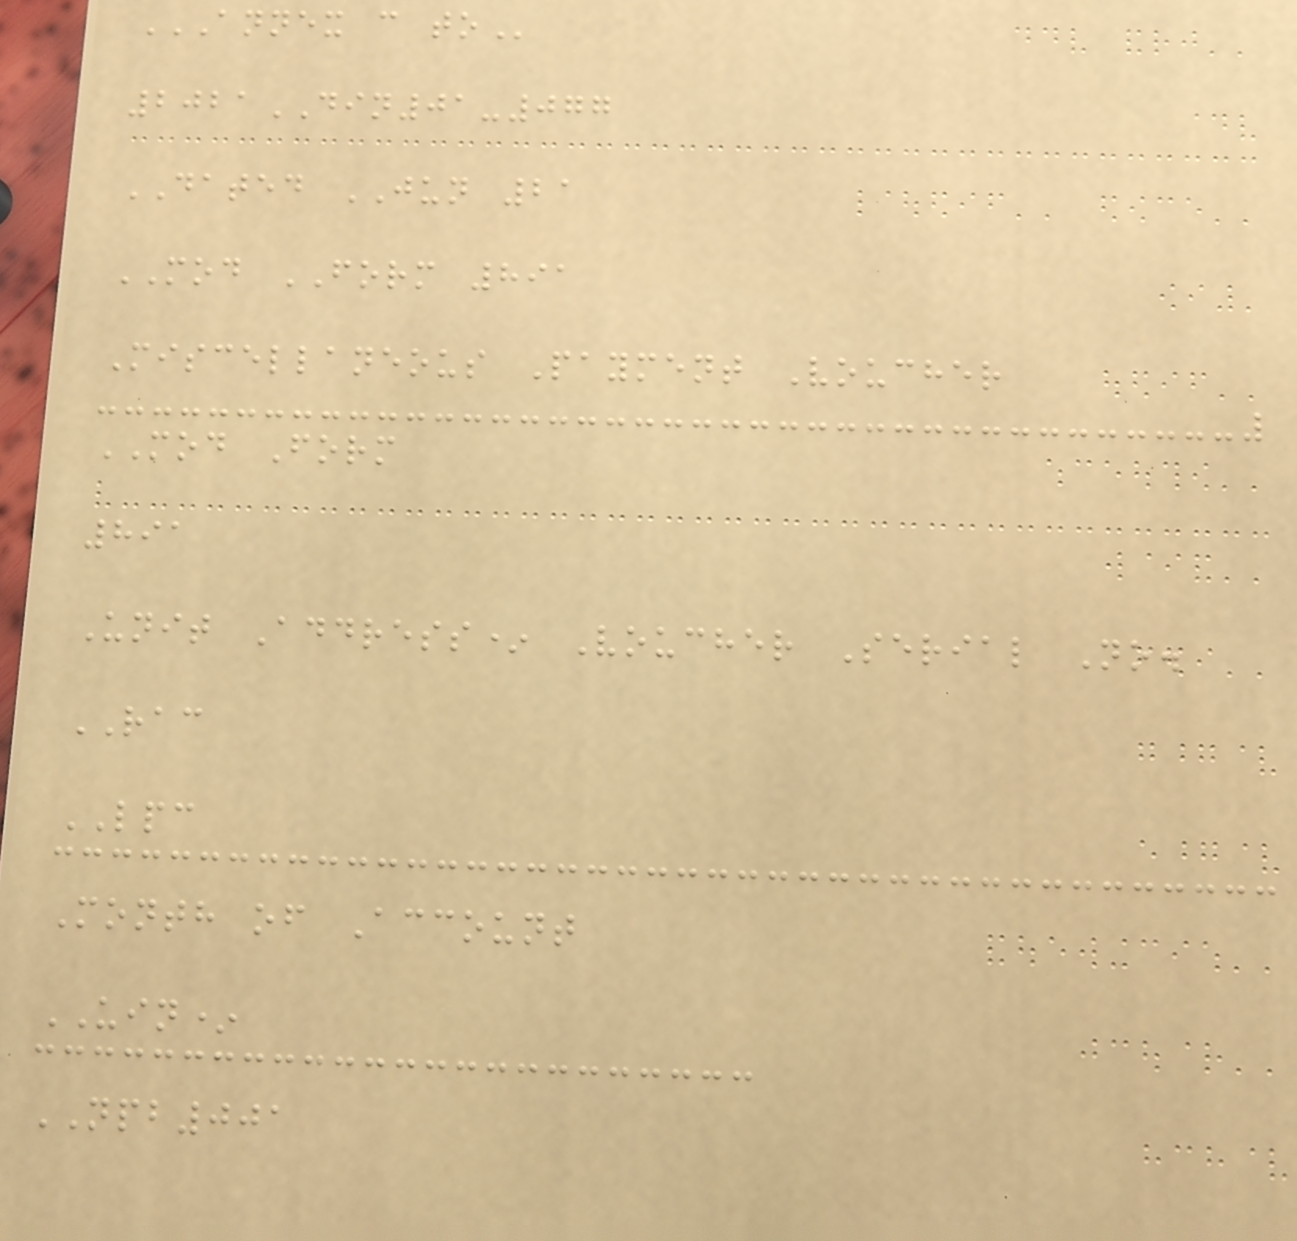ANNEX C TO
2021DIN01-077
DATED JUN 21
MOD FORM 891
Miscellaneous Payment Voucher
MOD Form
891
Unit Address* Voucher Serial No.
RAC
LPC
Month of Account
UIN*
NPB001
